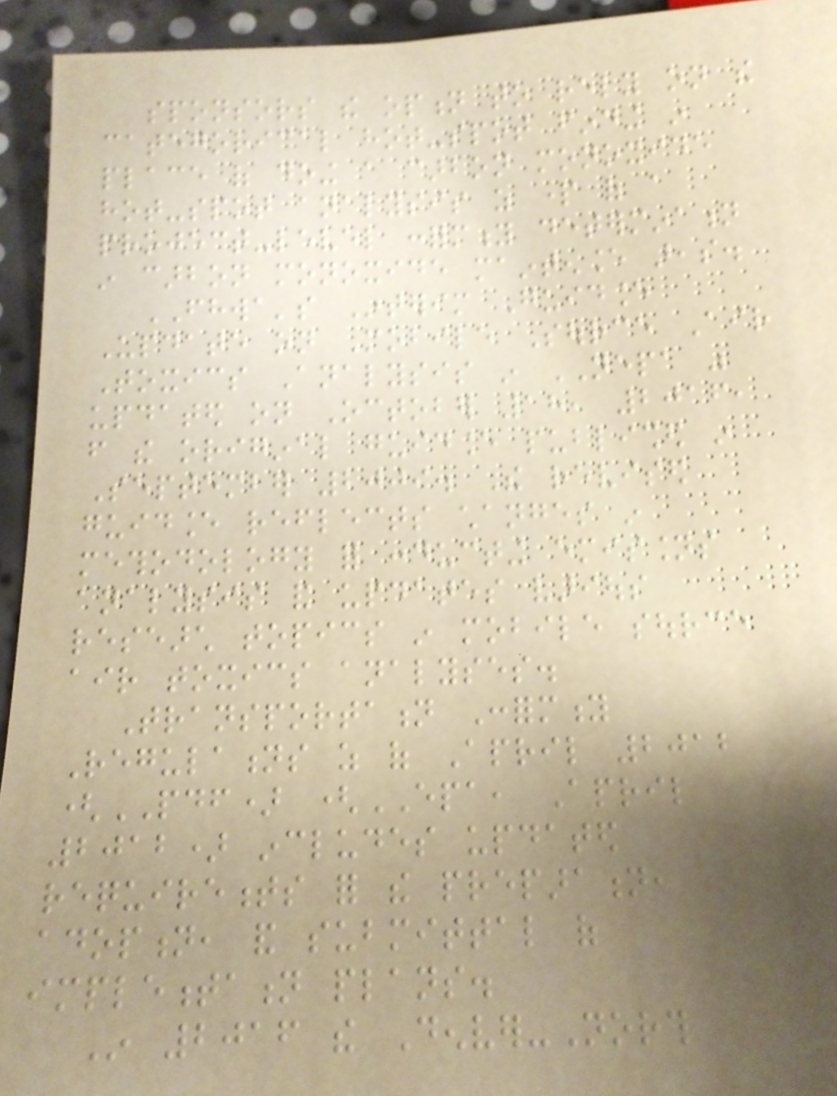sponsors the option to rely on the
categorical hot-spot finding in
place of doing a carbon monoxide
hot-spot analysis as part of a
project-level conformity determination
in carbon monoxide maintenance areas.
FHWA's Interim Guidance
Update on Mobile Source Air
Toxics Analysis in NEPA was
updated on October 18, 2016,
from the original guidance published in
September 2009. The revised
guidance reflects changes in
methodology for conducting emissions
analysis and updates various
research topics in mobile source
air toxics analyses.
Transportation Conformity
Regulations as of April 2012
(PDF) (EPA, April
2012) includes updated
requirements for the preparation,
adoption, and submittal of
implementation plans.
In 2016 the Denver-North
